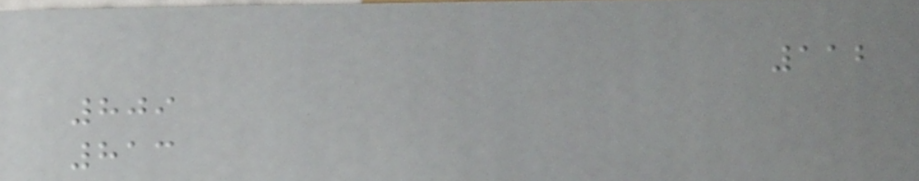112
809
813
